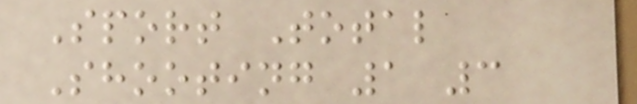Sport Total
Shooting 1 3
